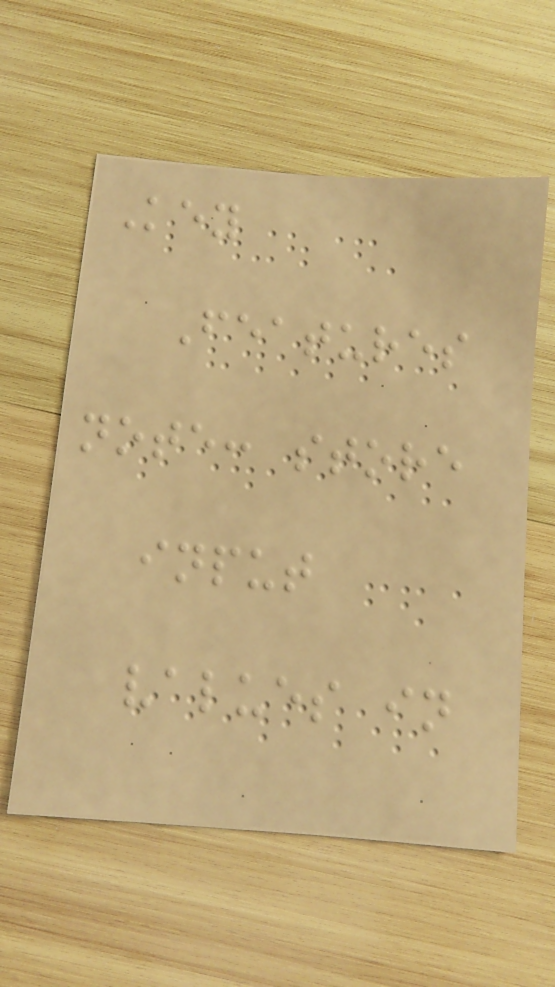Key
Features
note: store
input
values in
